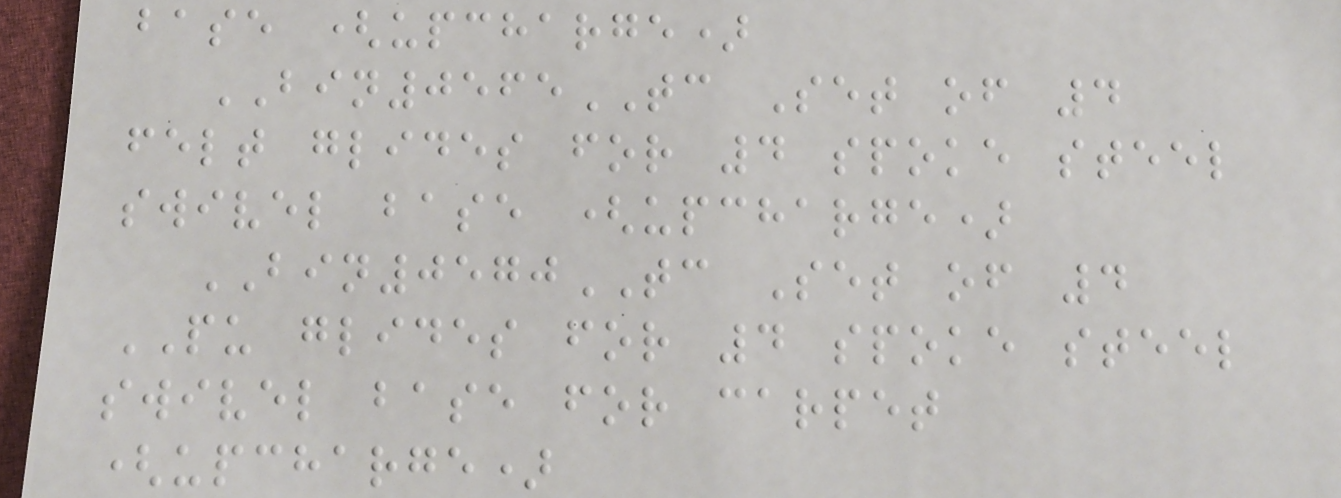base (upcharge)
BIN0565TC Set of 4
felt glides for 4 spoke steel
swivel base (upcharge)
BIN0570TC Set of 4
PU glides for 4 spoke steel
swivel base for carpet
(upcharge)
